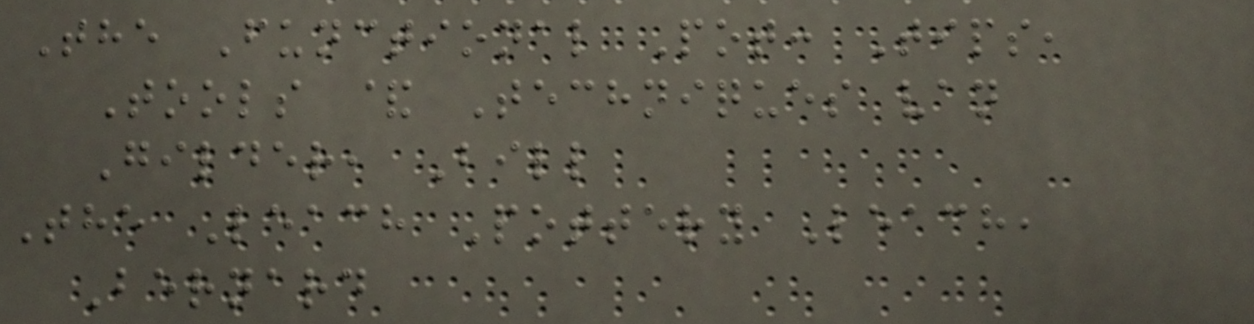The Functional Pot: Tips,
Tools & Techniques van
Gilder, Bill
The Leach Pottery Leach,
Bernard
